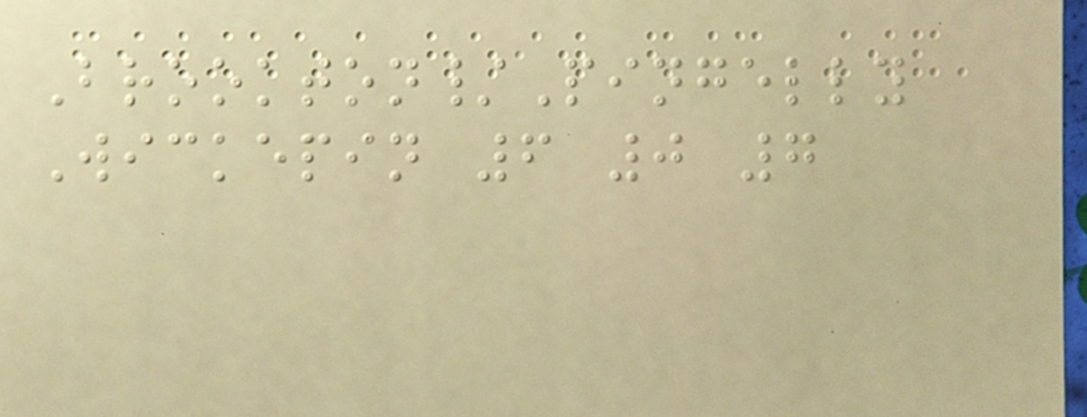Brookton/Pingelly
Wickepin 6 0 7
